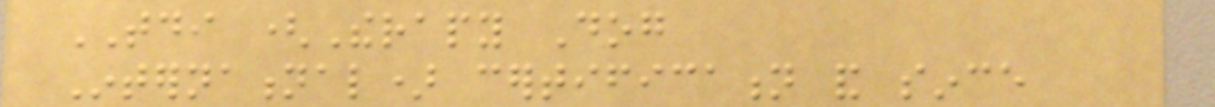TDI (Therapy Dog
International) certification and since
